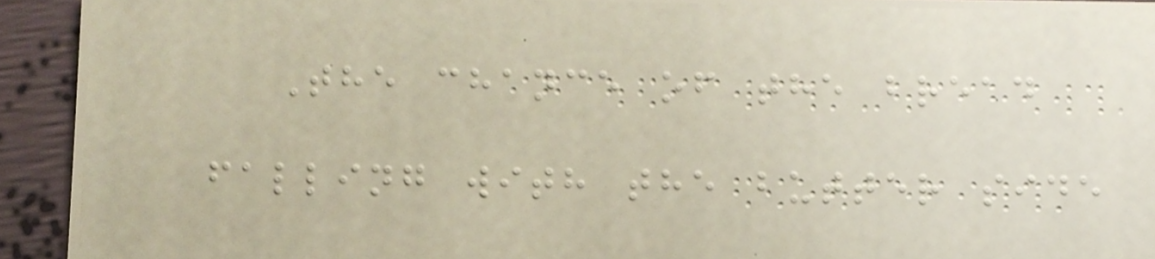The chance of the bread
falling with the butter side
